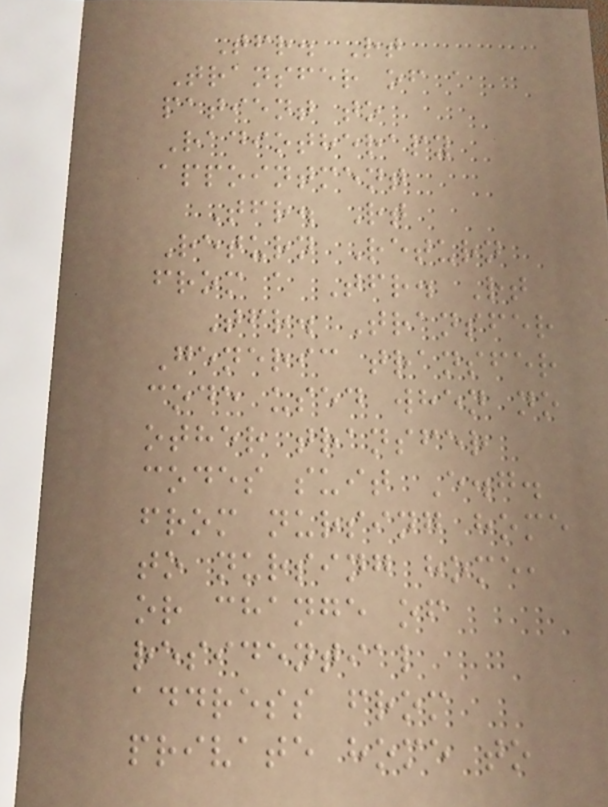Tfr. Rt
Transfer of a
patient to
Radiotherapy
appointment
Tfr. Rt
Return Return
from a Tfr. Rt
Tfr. Transfer
Generic transfer
code used when no
other transfer
codes suit E.g.
from nursing home
to nursing home,
or change of
residential
address from
private home to
